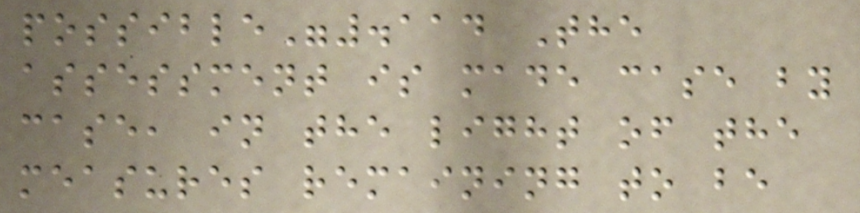possible".114 The
assessment is made case by
case, in the light of the
measures remaining to be
